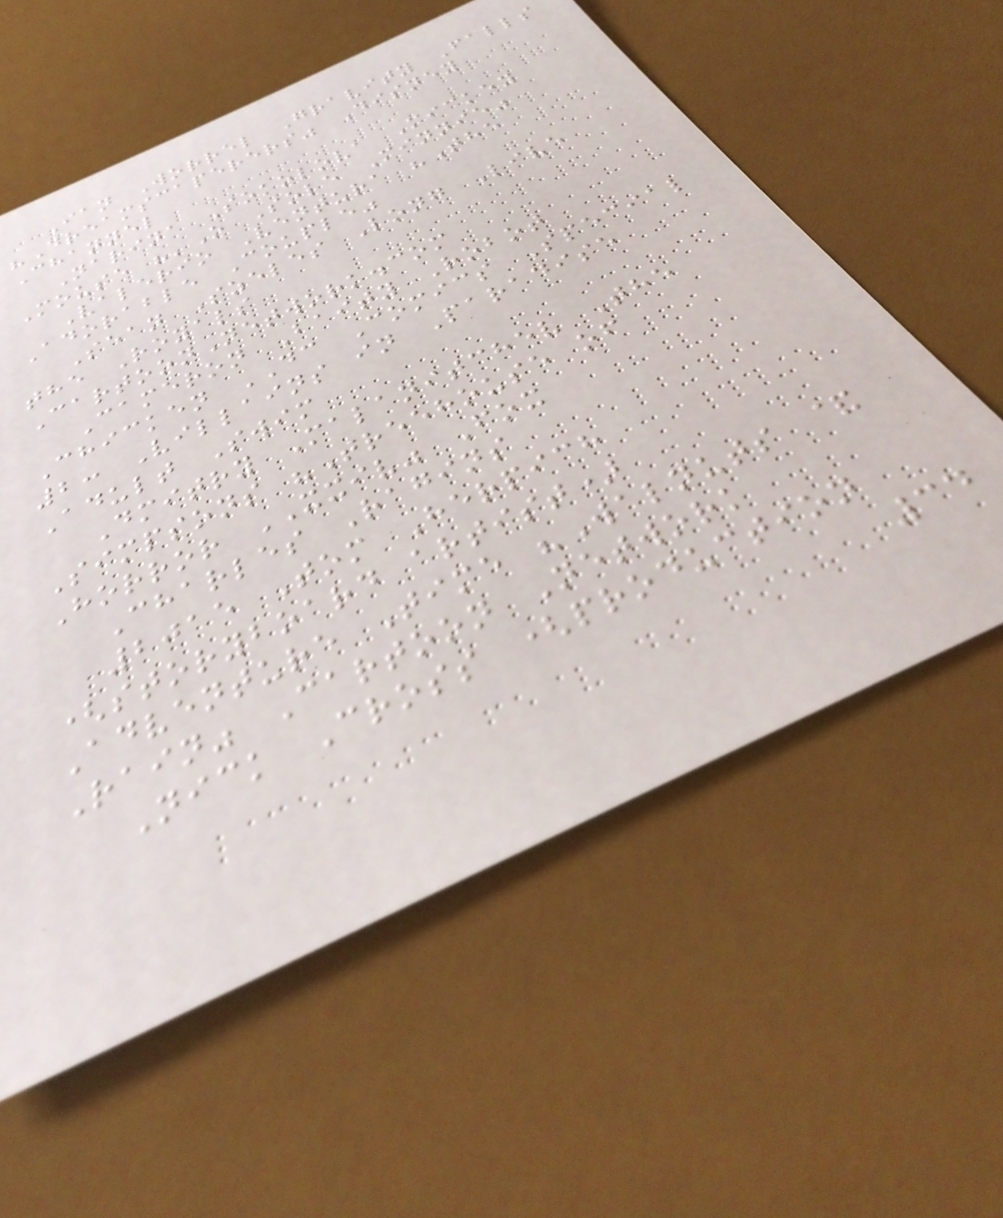Ian Worrel Gravity Falls
"Dreamscaperers" Disney
Channel
Narina Sokolova Mickey
Mouse "'O Sole Minnie"
Valerio Ventura "The
Adorable Couple"
Sean Szeles Long Live
the Royals
CartoonNetwork.com
Cameron Baity Robot
Chicken DC Comics Special
2: Villains in Paradise
Adult Swim
Dmitry Malanitchev The
Simpsons "Treehouse of
Horror XXIV" Fox
Charles Ragins
2015 Tom Herpich
(storyboard artist)
Adventure Time "Walnuts &
Rain" Cartoon Network
Nick Cross (production
34
